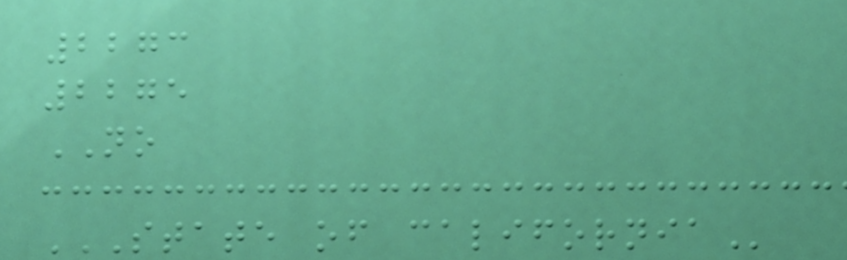2273
2275
NO
STATE OF CALIFORNIA
